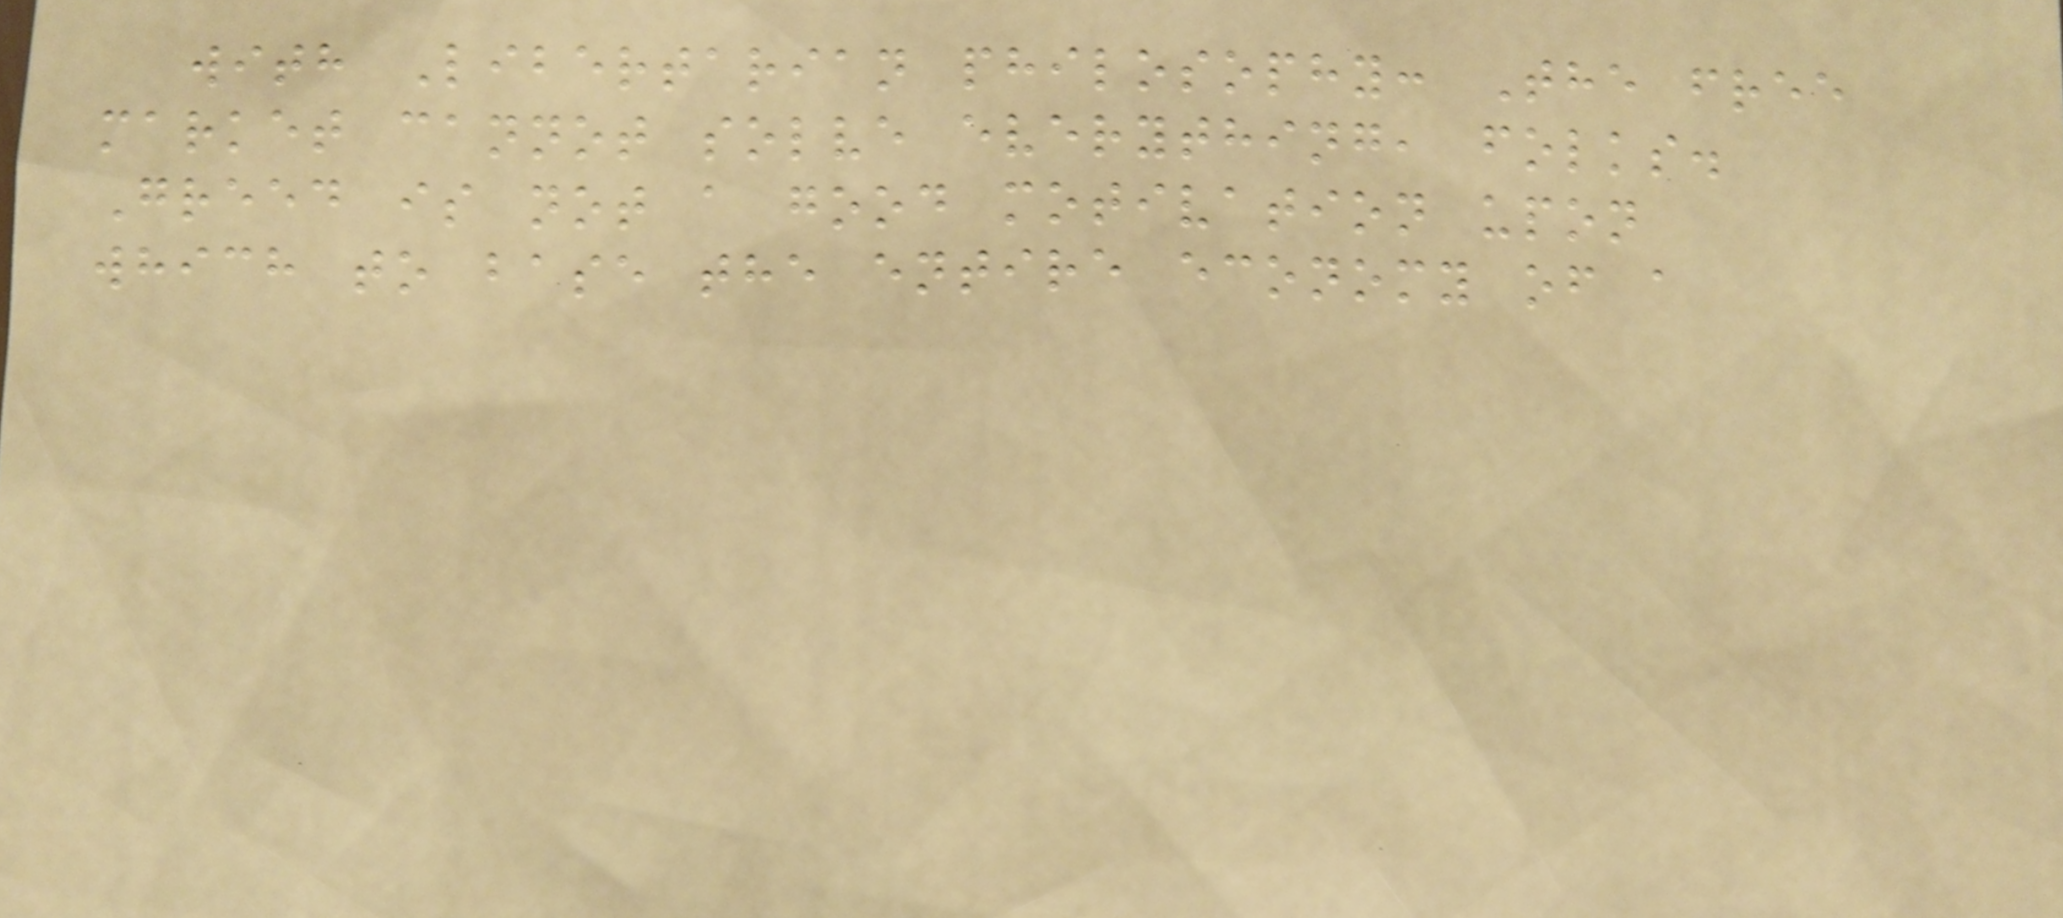with Libertarian philosophy: The free
market cannot solve everything, folks.
Greed is not a good motivation upon
which to base the entire economy of a
